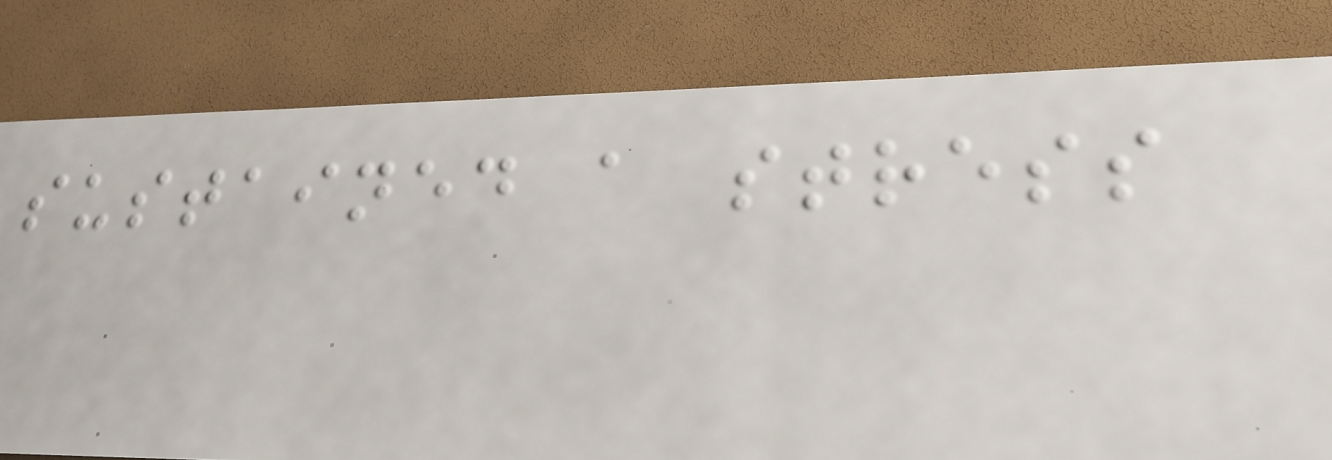sustained a stress
